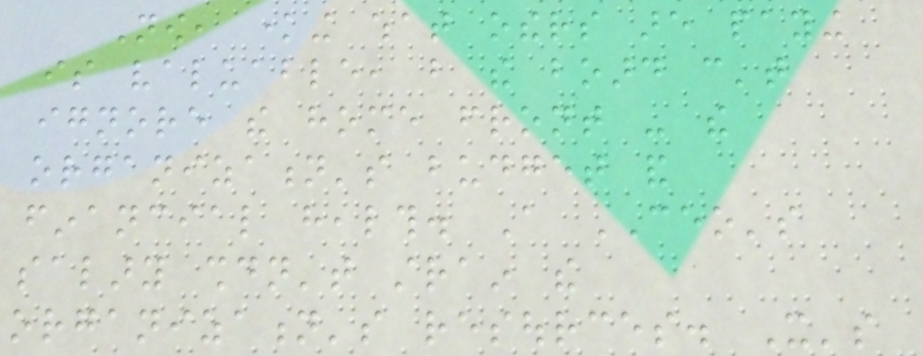Now, knowing what others are paying
is valuable, but the board can't
ignore the home front - the
organization's budget and
financial health. A CEO's
salary shouldn't strain the
organization's resources. It's
